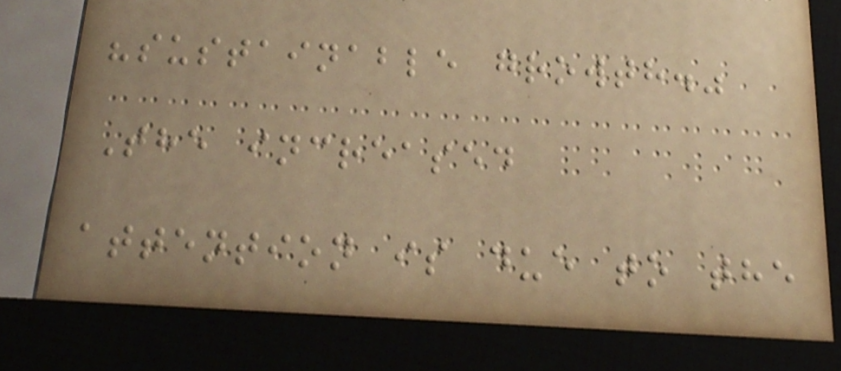"sustainable growth."
The increased
attention is due to the
